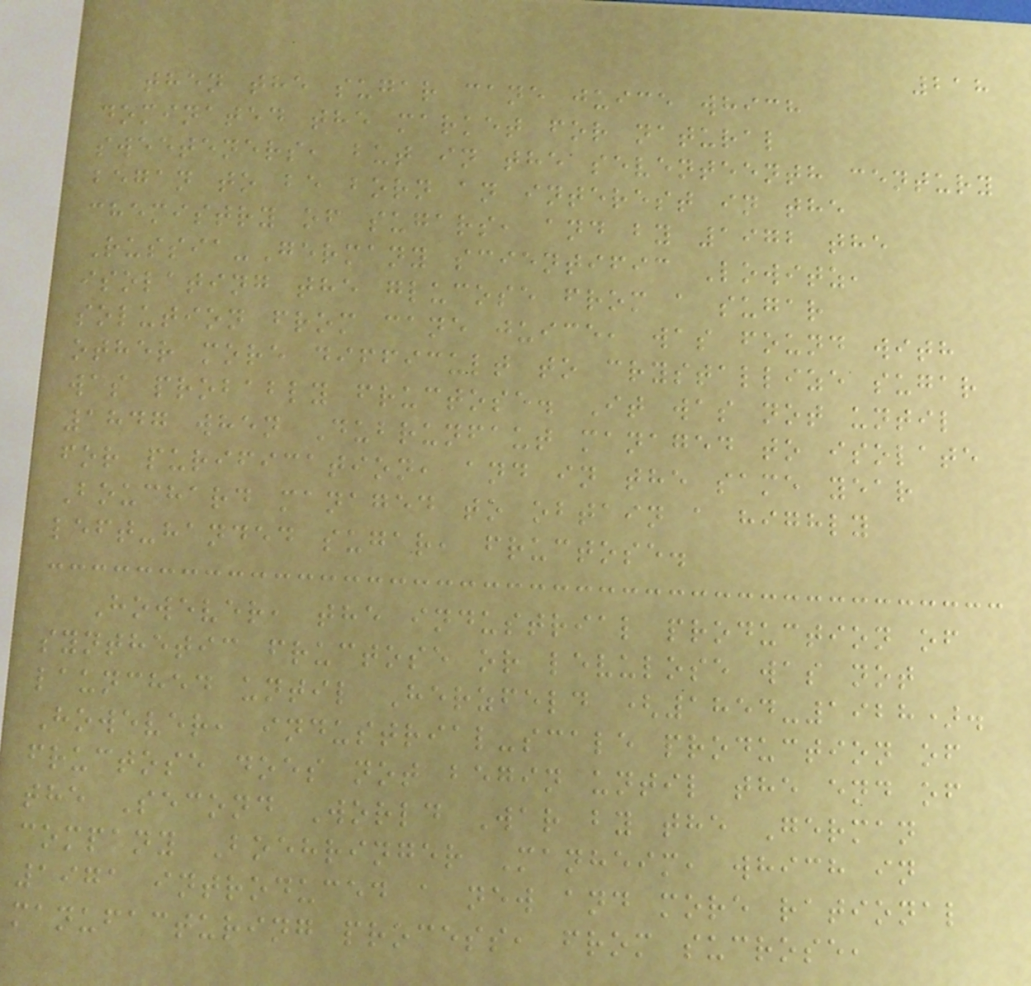218
then the sugar cane juice which
dominated the market for natural
sweeteners, but in the seventeenth century
began to be born an interest in the
chemistry of sugars, and by 1972 the
Russia-Germany scientific Lowitz,
isolating the glucose from a sugar
solution from cane juice, was found with
other more difficult to crystallize sugar
was probably fructose. It was not until
1847 when Dubrunfaut managed to isolate
for purification, and in the same year
Bouchard managed to obtain a highly
left-handed sugar, fructose.
However, the industrial production of
synthetic fructose or levulose was not
launched until Herzfeld (1854-1928).
However, industrial-scale production of
fructose does not begin until the end of
the Second World War by the German
company Boehringer Manheim, which in
1971 introduced a new and more rational
manufacturing process, from sucrose,
